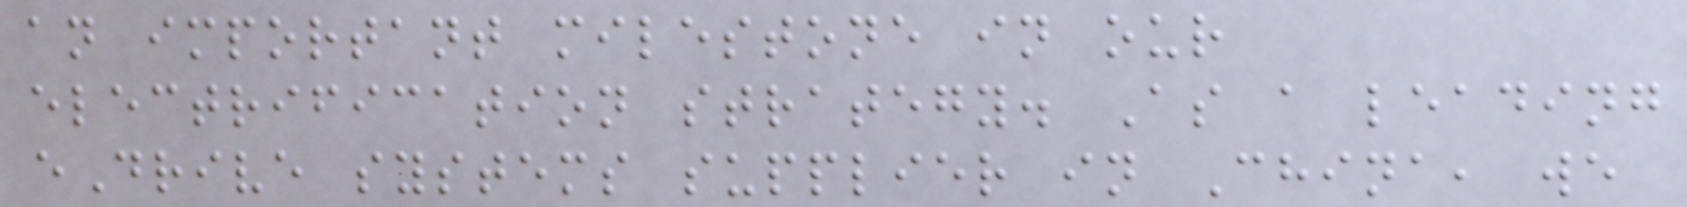an important milestone in our
electrification strategy. As a leading
eDrive systems supplier in China, we
